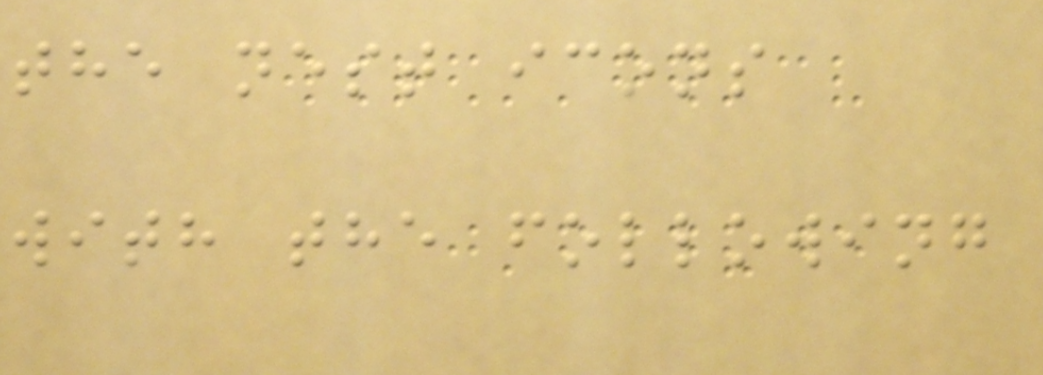the nest icons
with the following
